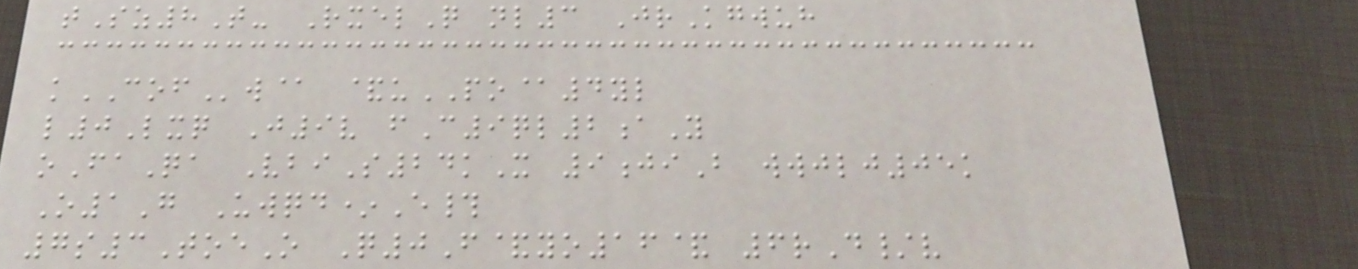tSz8T- RxelQ nl3 JrKgwuh
kCOFw@ &uPO@4yl
l0Lxq J9v fC9ql2aY
oFaQa VbiS24kX 9jiB wwjlj05k
O1G Uwqd*E#
7s3ToeO Q0F&yo16& 6rD/v
